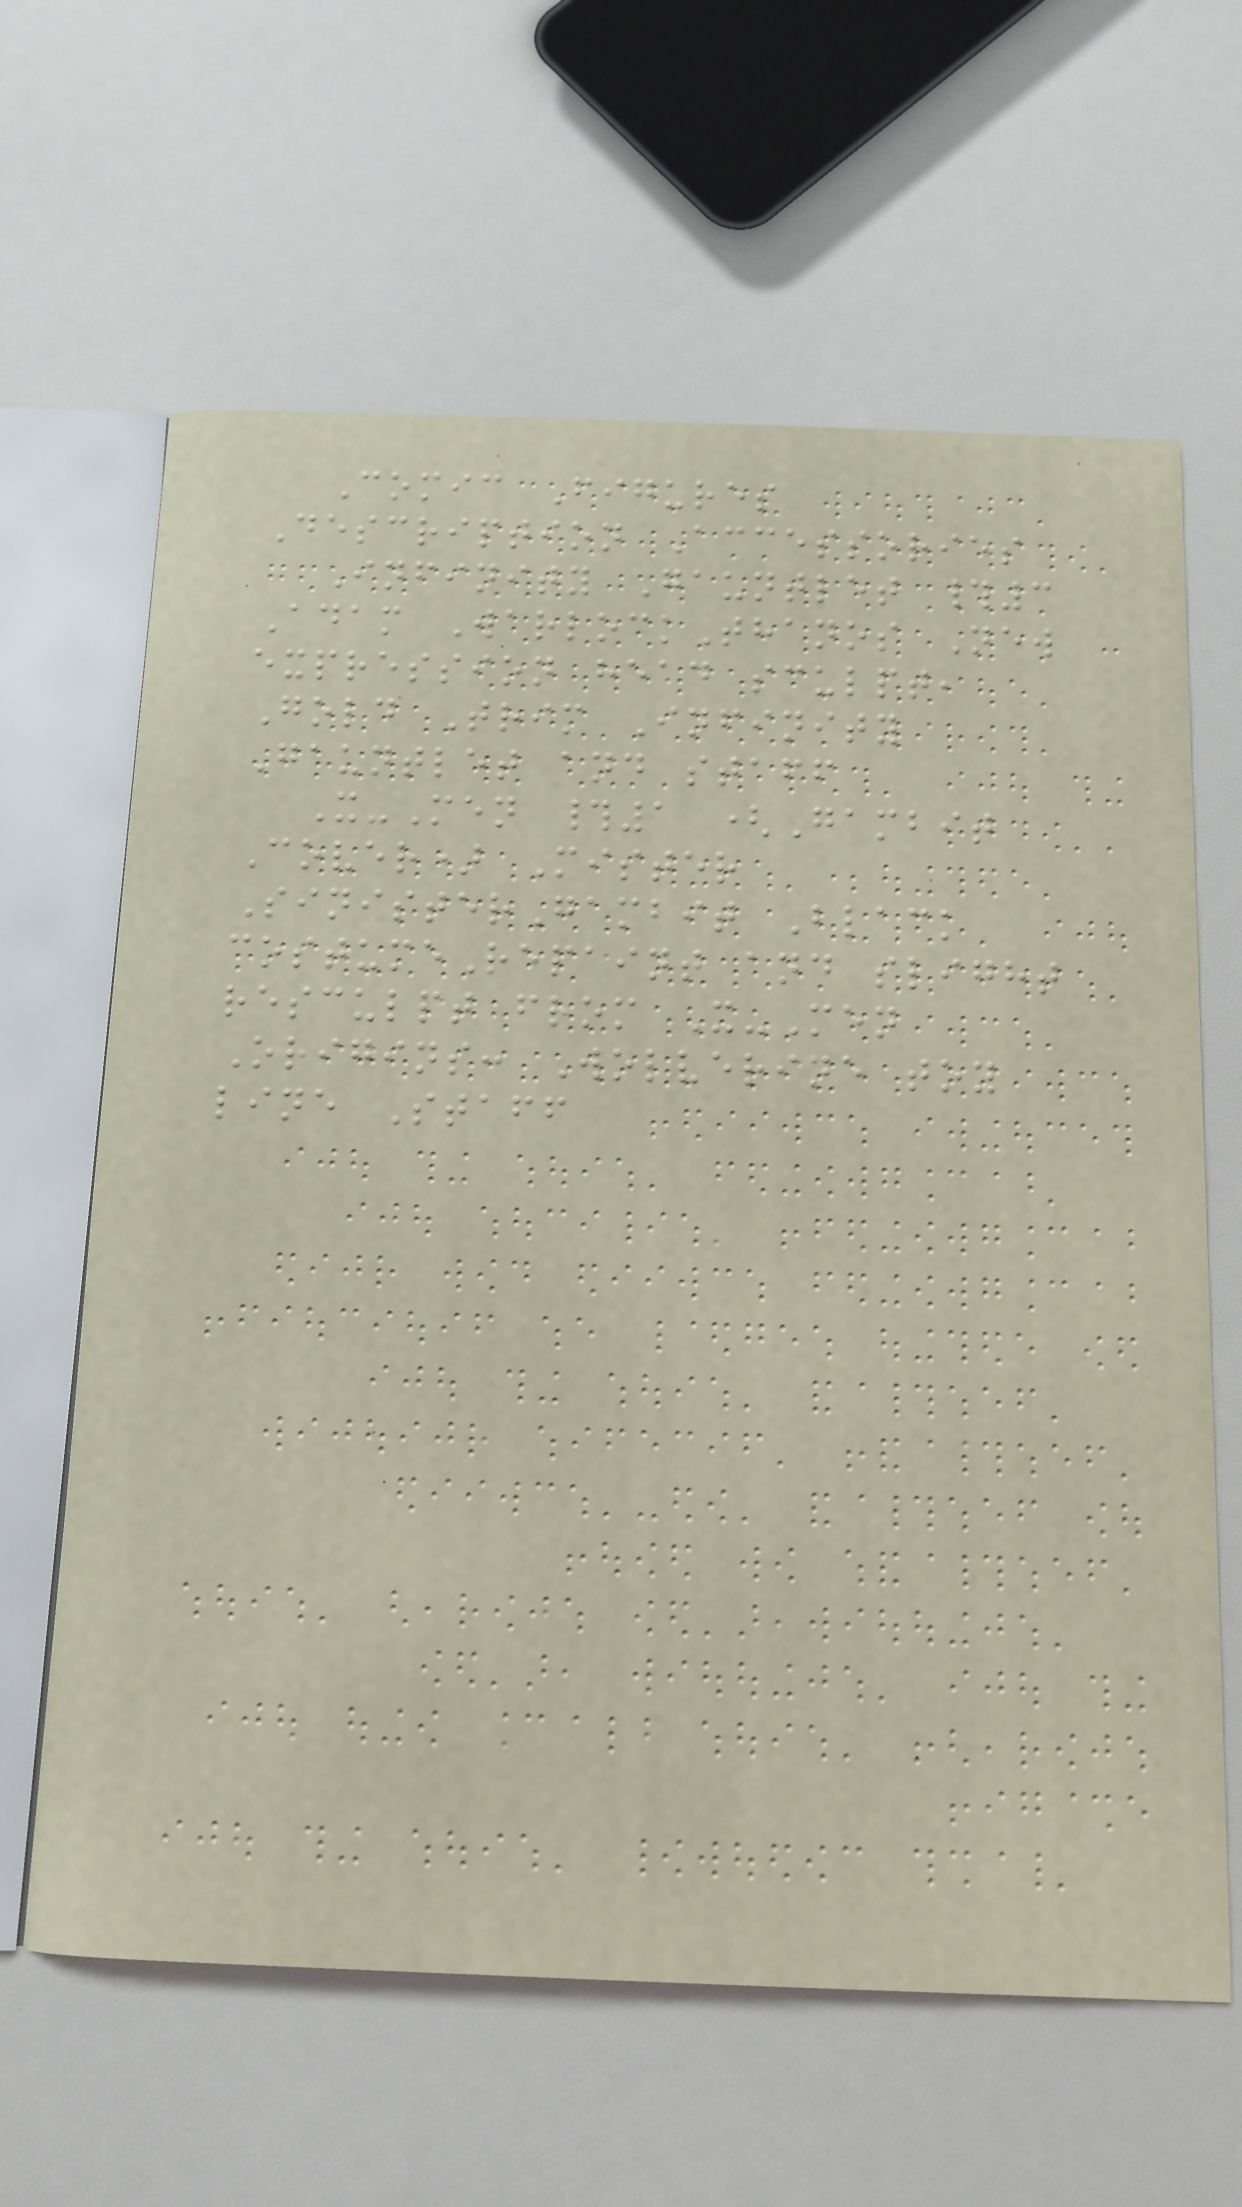Comic Figures
Description Accessories
Infinity Gauntlet #3
Adam WarlockThanos New
expression head sculpt,
Gold Trim Infinity
Gauntlet and staff
X-Men #1 (Gambit
Cover) Mister
SinisterGambit Black
costumeRepaint and slight
resculpt from X-Men
Origins: Wolverine toy
line Staff
